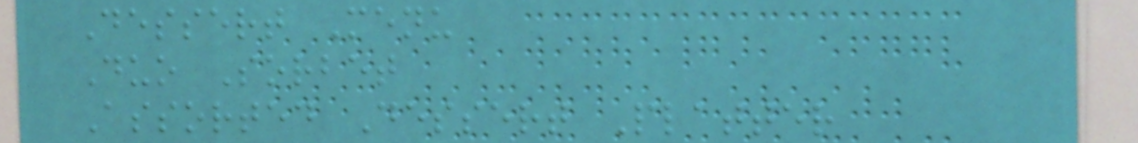Dessert Menu
Duo Sorbet
Assorted Dessert Platter
